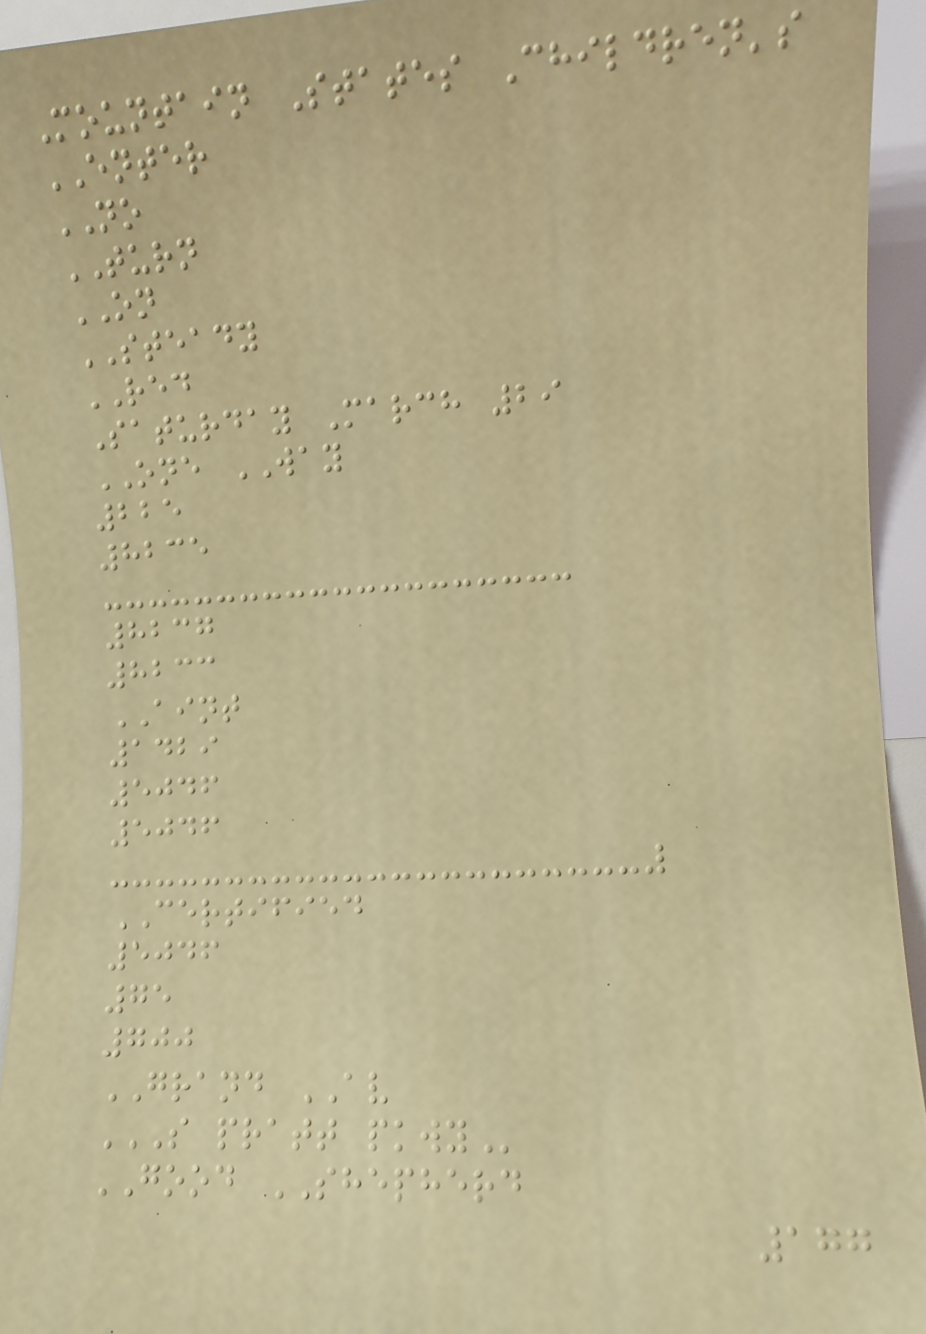Mountain States Children's
ENTER
NO
TURN
ON
STEADY
RED
Saturday March 29
ONE WAY
225
8235
8237
8233
AINT
1429
5046
5046
CERTIFIED
5046
75
700
GRAND AV
S PRATT PKWY
GOOD SHEPHERD
177
